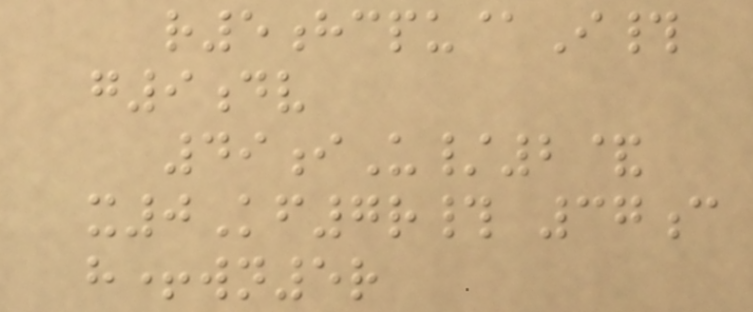r5hcpu@I#
g9dv
49iU/2&
x0Kf7r# 37c
h+wn5r
